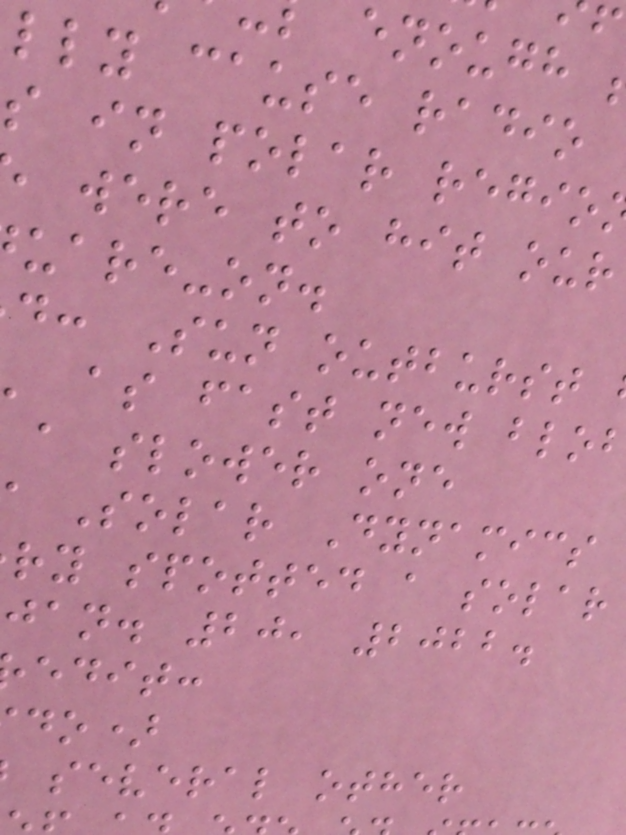lly cause radio
s in polar regio
were to hit our
uare-on.
d: Sun outburst
' as fast new blo
a slower one
Solar Dynamics
ry spotted a solar
jan. 20, 2022.
edit:
do)
several other
